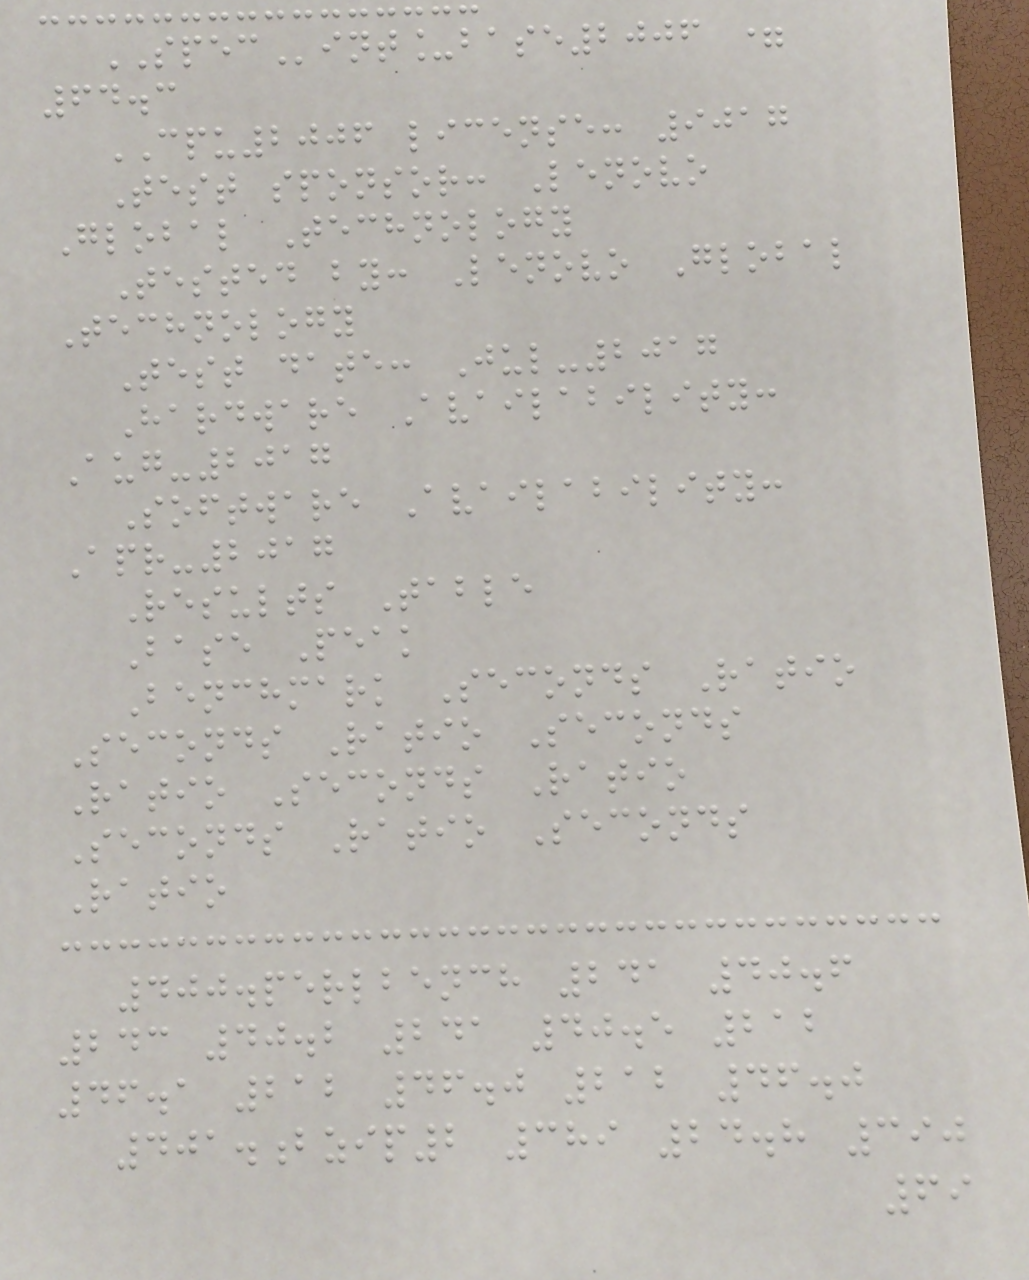SPECint_base2006 =
64.3
CPU2006 license: 9017
Test sponsor: Lenovo
Global Technology
Tested by: Lenovo Global
Technology
Test date: Jul-2017
Hardware Availability:
Aug-2017
Software Availability:
Apr-2017
Results Table
Base Peak
Benchmark Seconds Ratio
Seconds Ratio Seconds
Ratio Seconds Ratio
Seconds Ratio Seconds
Ratio
400.perlbench 241 40.6
243 40.2 241 40.5 212
46.1 212 46.0 212 46.0
401.bzip2 389 24.8 390
69
